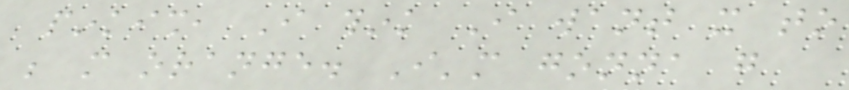pinkish, I think I want it to
be more orange. I'm gonna go
